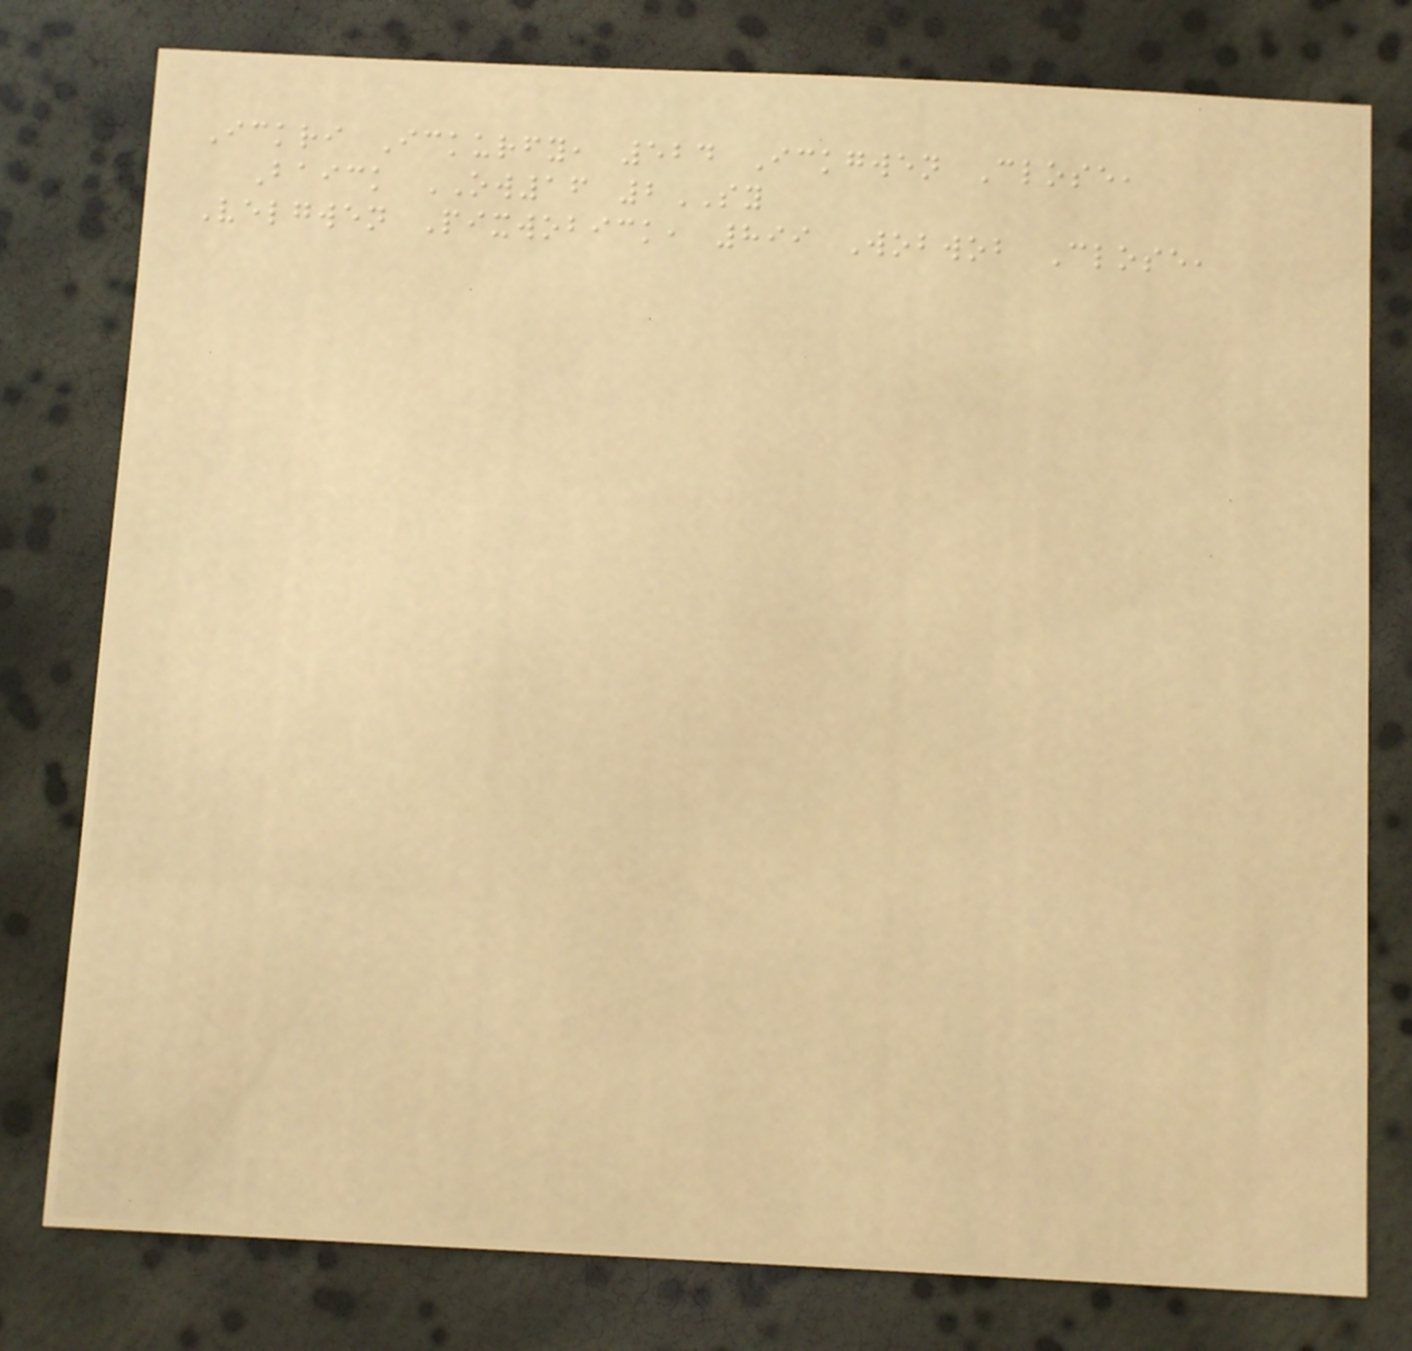Ickri Ickurfy, 524 Ickgwen Close,
Baick OW16 2SY
Velgwen Pixwobick, 899 Wobwob Close,
